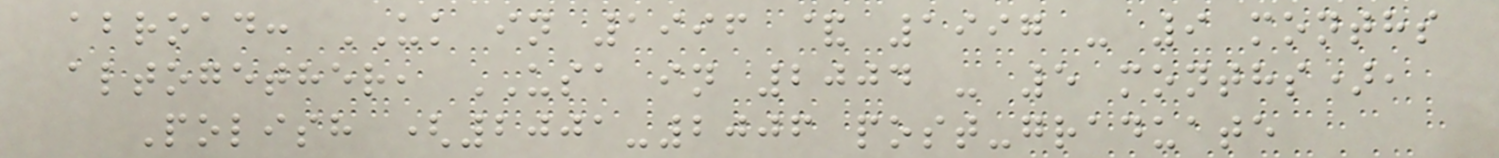abroad: UK in 1996 & 1997 - 9 months
altogether, USA in 2004 - 5 months),
Polish (2001-2006 post-graduate
